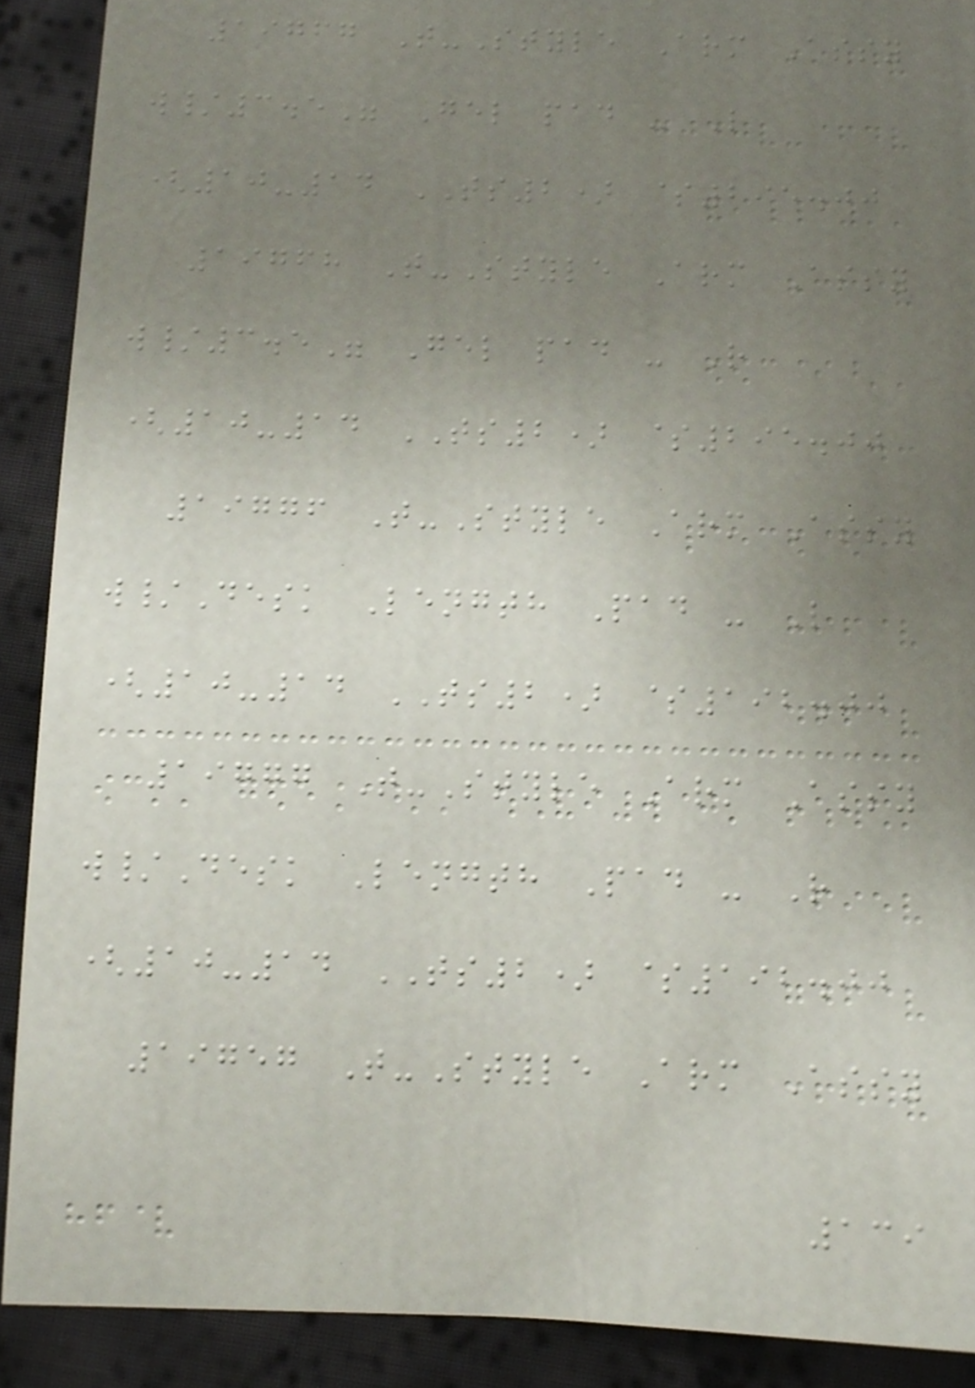19767 T-Style Arm Assy
w/3.5" Gel pad - L
(10-14 TS2) $295.00
19768 T-Style Arm Assy
w/3.5" Gel pad - R
(10-14 TS2) $295.00
19776 T-Style Arm Assy
w/Desk Length Pad - L
(10-14 TS2) $192.00
19777 T-Style Arm Assy
w/Desk Length Pad - R
(10-14 TS2) $192.00
19757 T-Style Arm Assy
139
